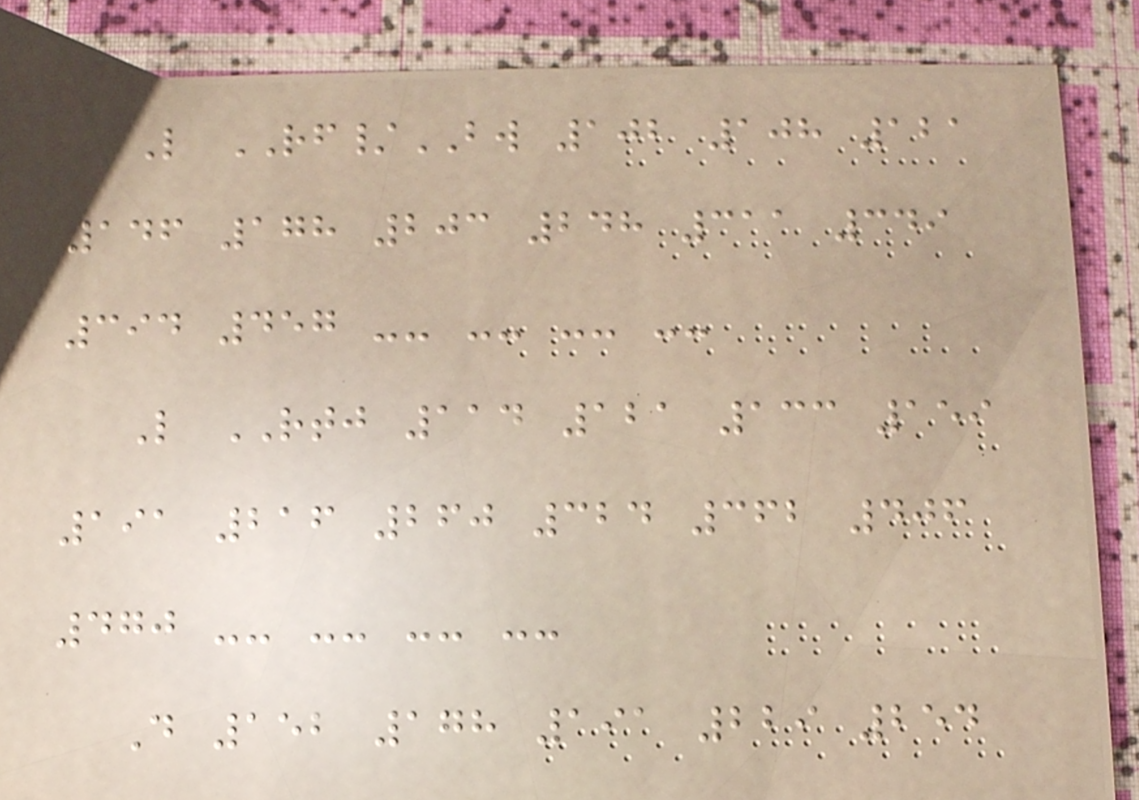L RF/BW 102 108 121
146 178 203 248 311 349
394 457 -- -- -- --
L RTJ 114 121 133 159
191 216 260 324 362 406
470 -- -- -- --
D 152 178 191 229 254
